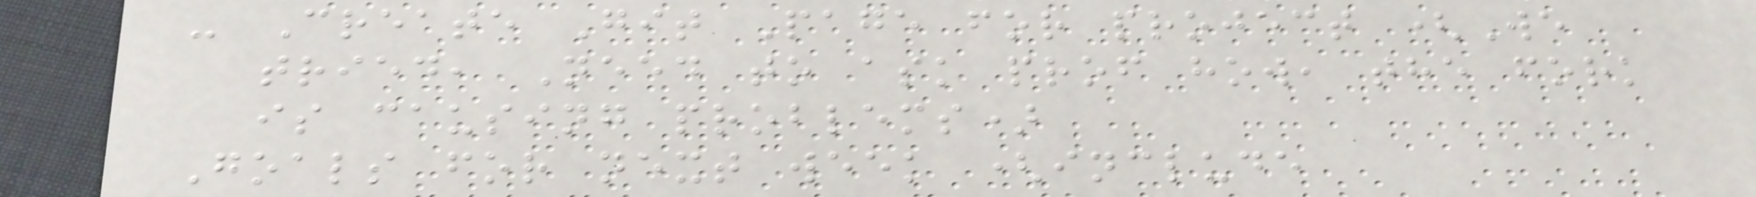- Create Git Page for project (We
tried, Need to ask prof how, the fork
is causing problems)
Goals for next week (include
